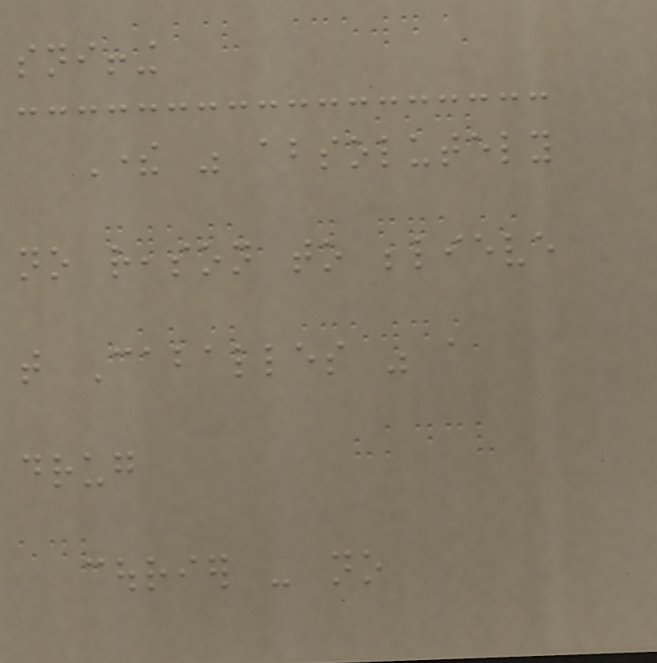sniffing
There was absolutely
no reason to believe
that Caballes was a
drug
courier - no
